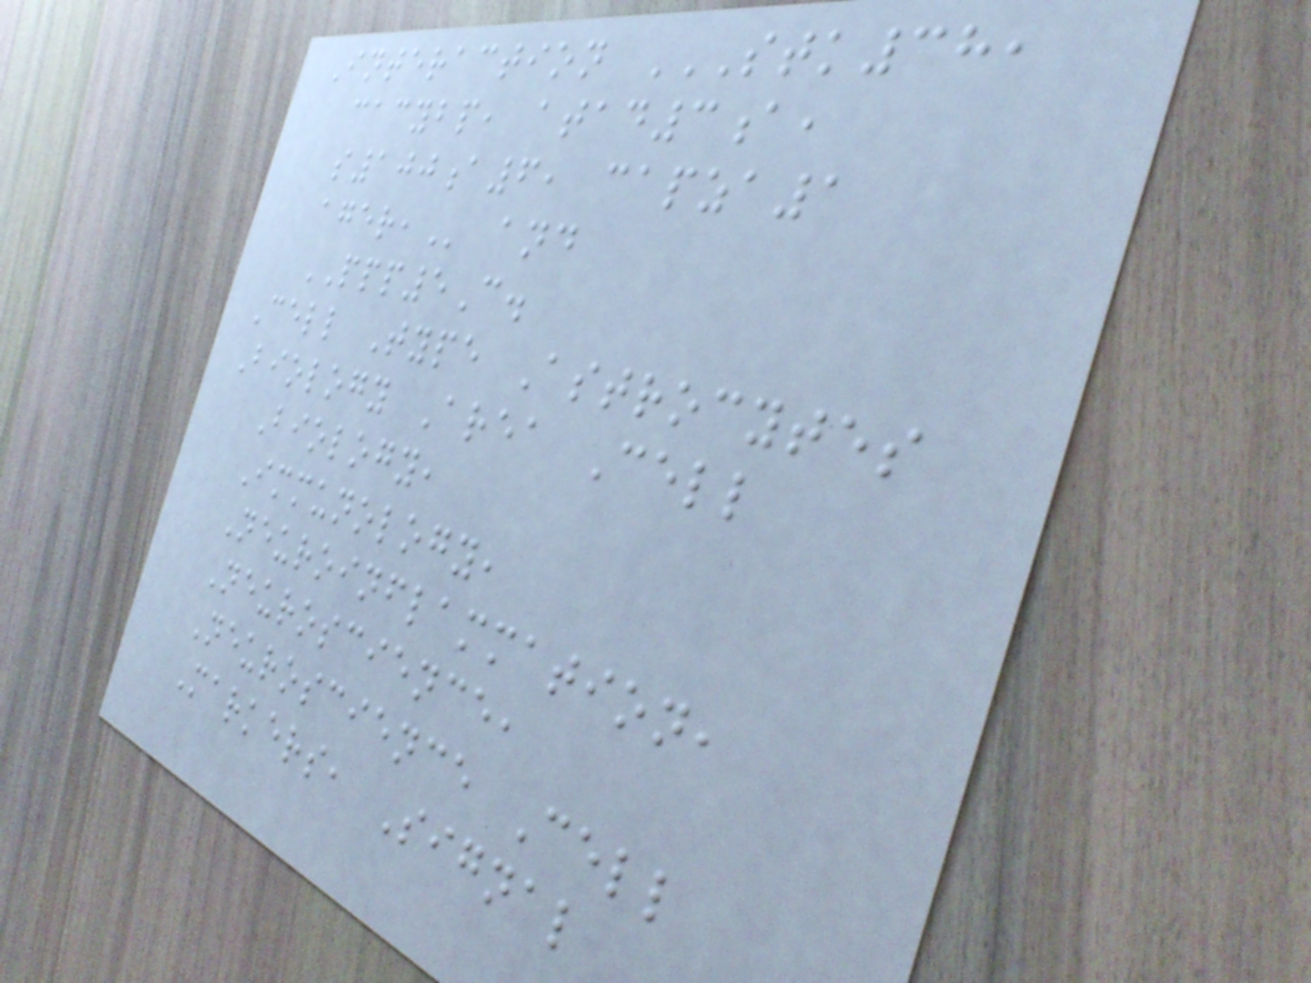Interaction STK38,
CACYBP, ATAD3A,
S100A6, CAPZA1
AGER, and
PPP5C.
Cell Type Astrocytes
Biology Area Cell
Biology,
Immunology,
Neuroinflammation,
Neuroscience,
Neuroscience Cell
Markers, Signal
